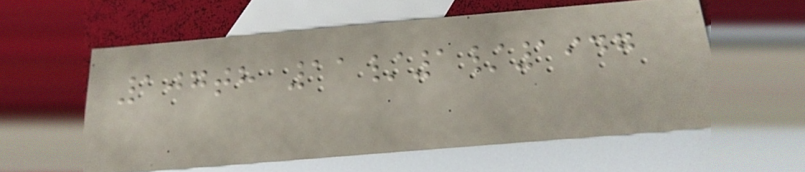107th 11/1/1947
